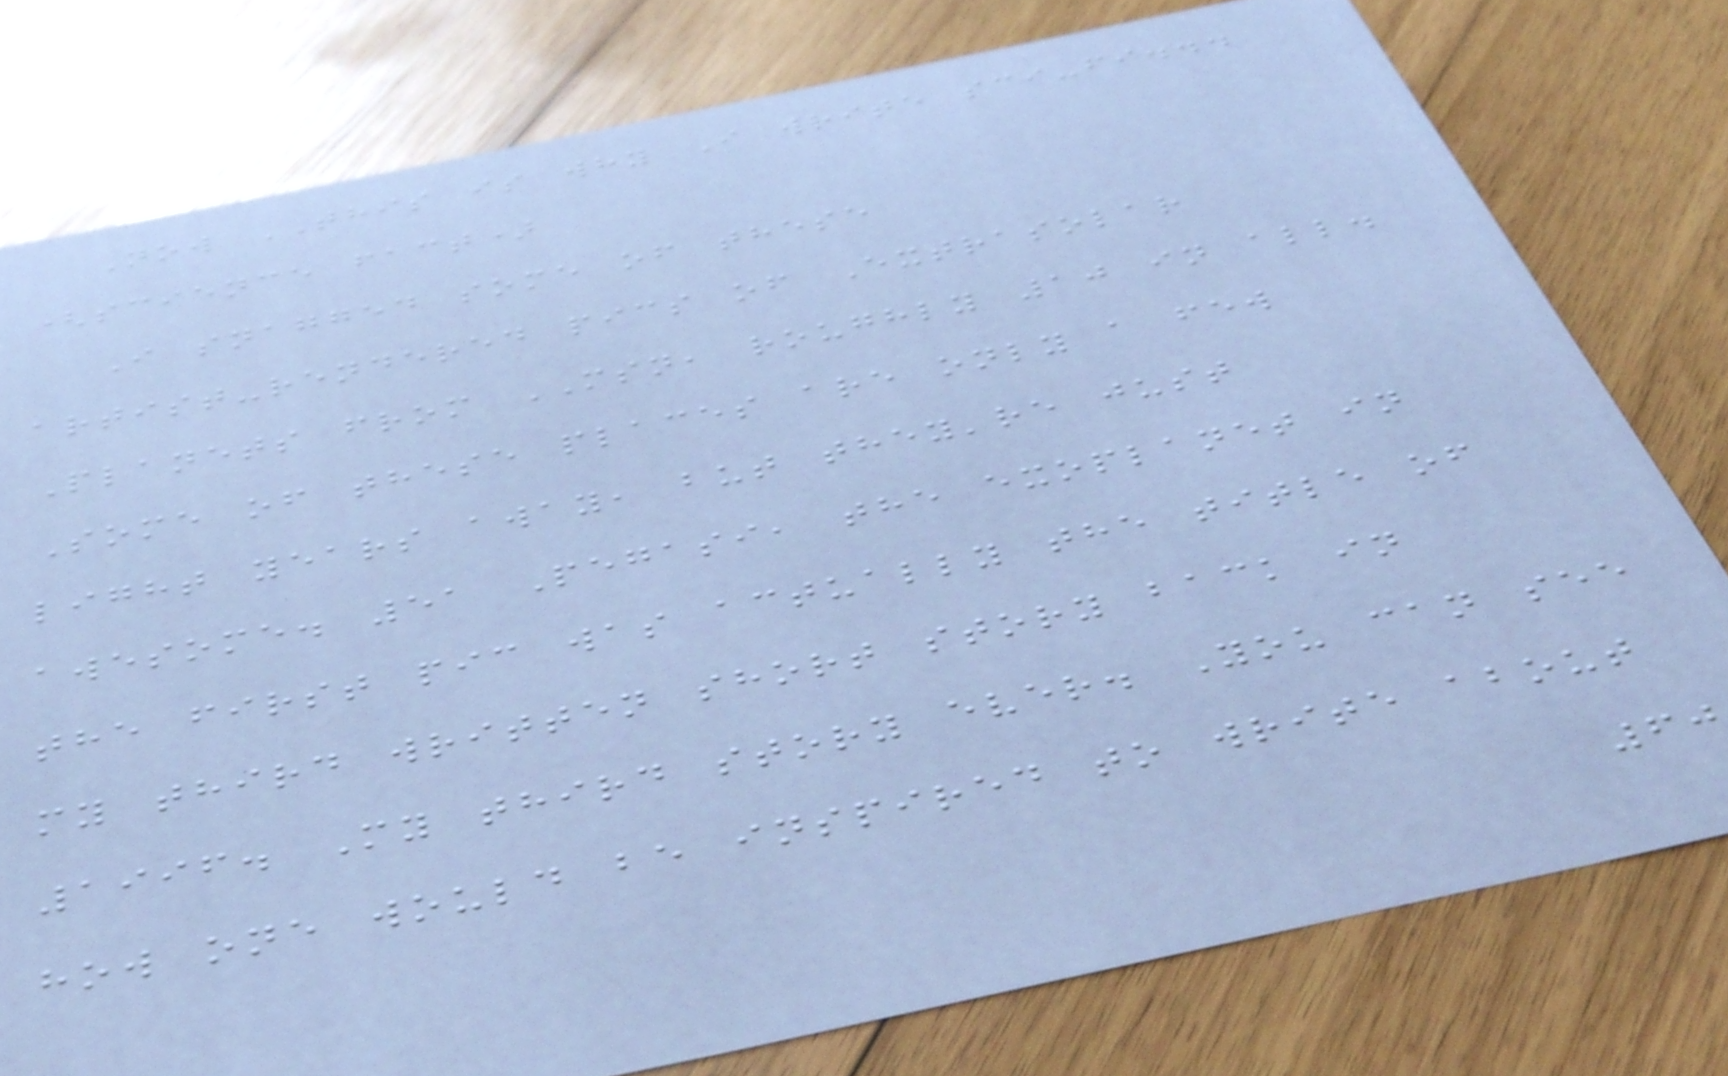Now THIS is why I write sci-fi...
(science fact)
I snagged some of these
artist-rendered pics of Extrasolar
Planets from MSN, roughly 10 in all.
Some of these places are only a few
light years away, but they're just
awesome. 51 Pegasi, the exoplanet in
the first pic was actually the title of
my third written short story back in
1996. My third story ever. You can see
how one would be inspired to write about
60
